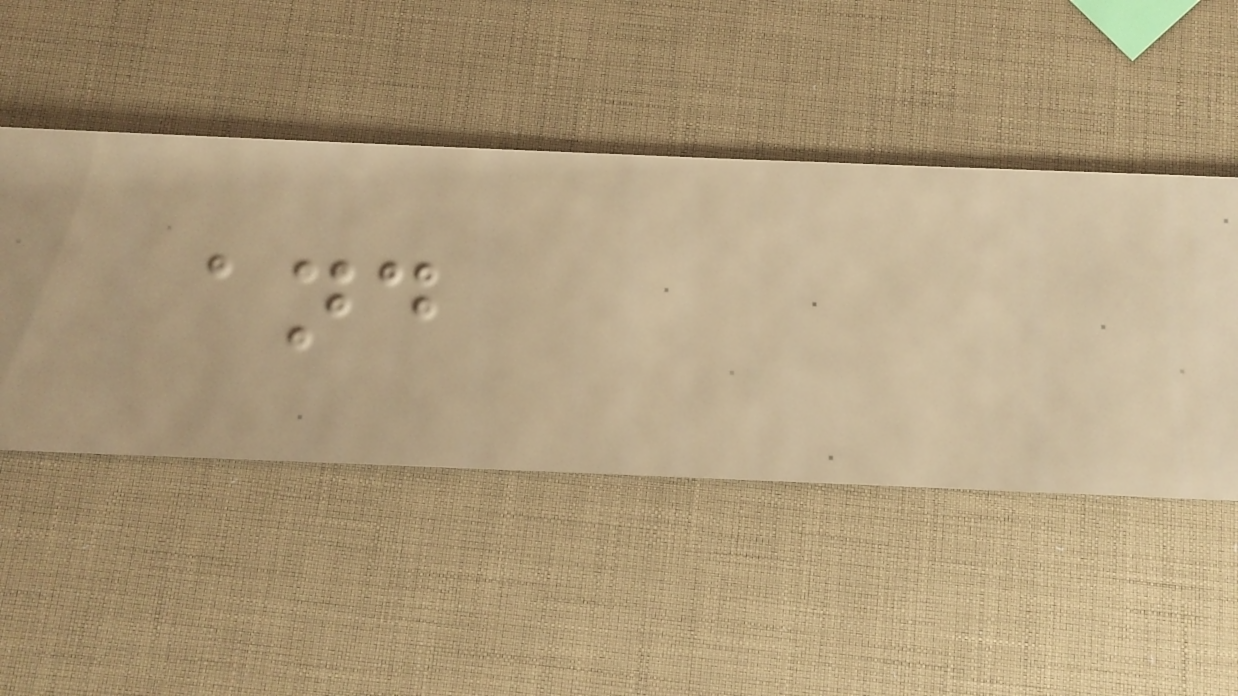and
